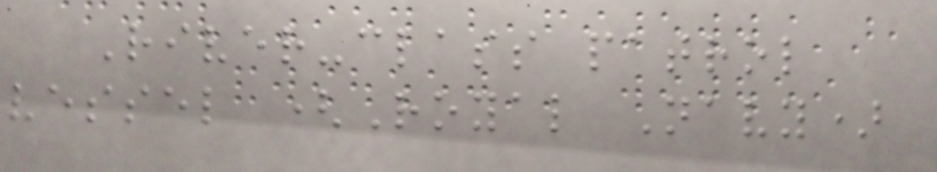River-class patrol
vessel (Royal Navy)
